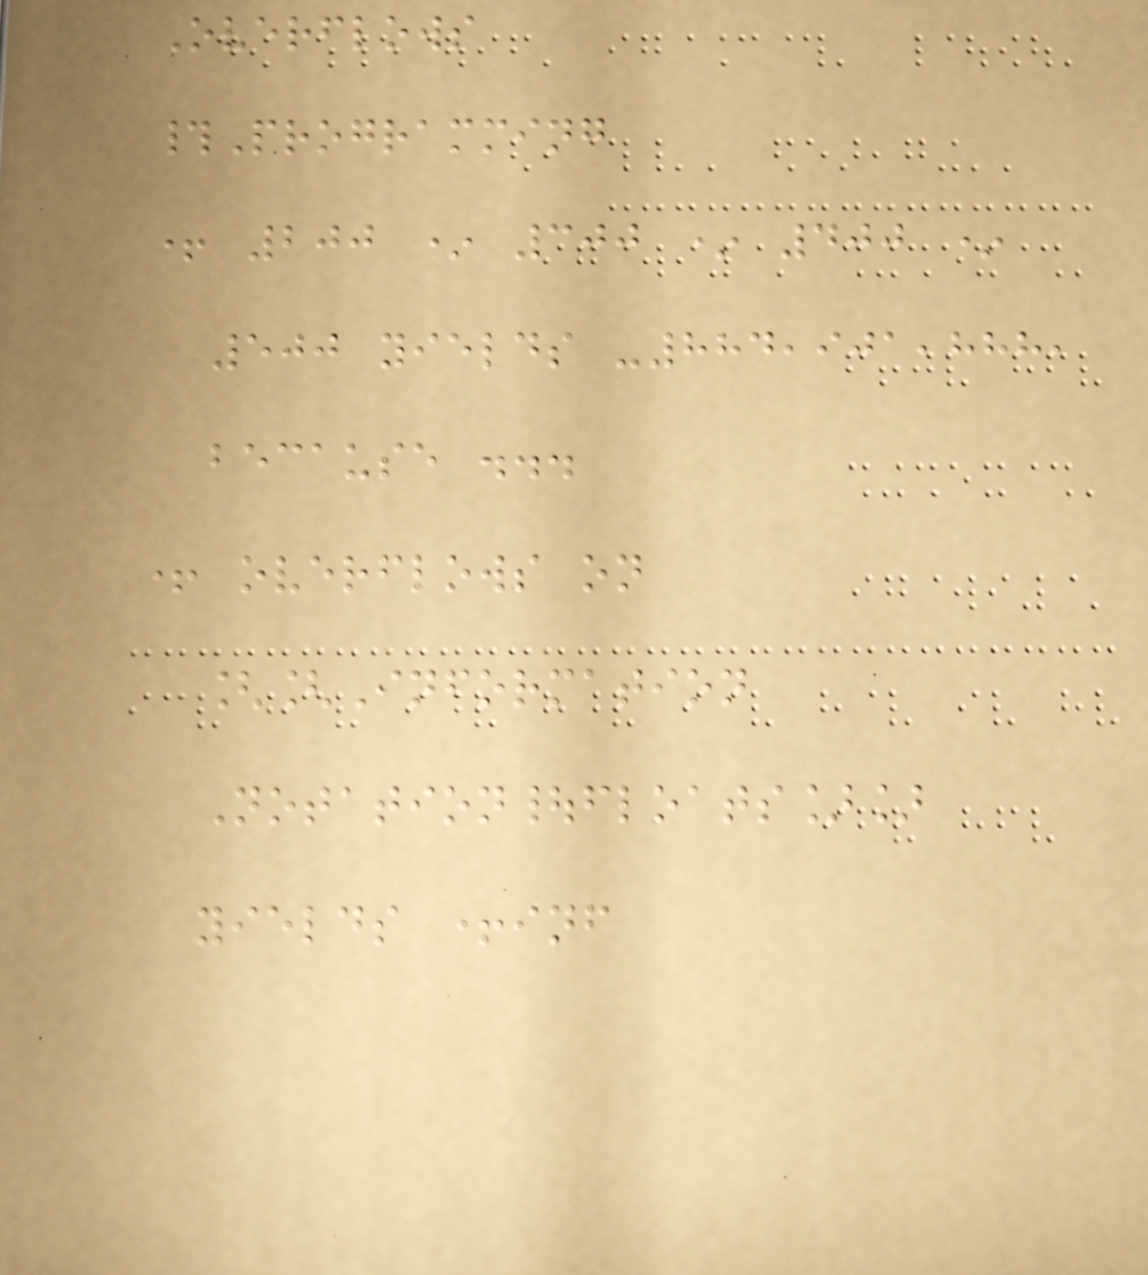Overflows
#Programming
+ 200 * 300 * 400 *
500 yields -884,901,888,
because ...
+ overflows on
[[Information
Notation|floats]]
yields +inf
